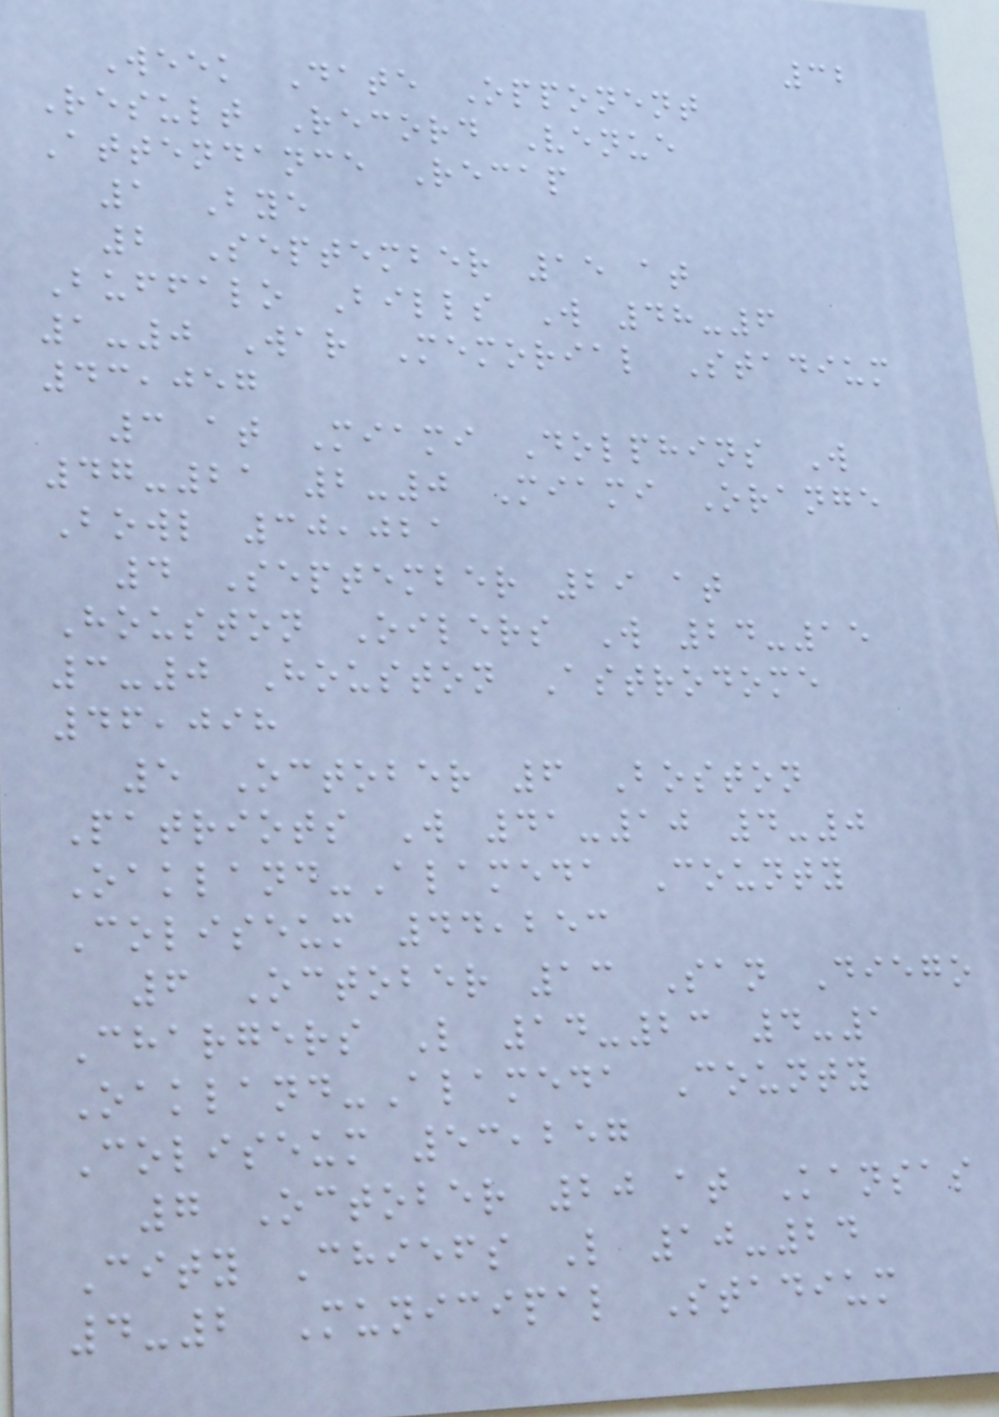32
Week Date Opponent
Result Record Venue
Attendance Recap
1 Bye
2 September 15 at
Buffalo Bills W 48-6
1-0 War Memorial Stadium
43,057
3 at Miami Dolphins W
47-21 2-0 Miami Orange
Bowl 30,021
4 September 29 at
Houston Oilers W 24-15
3-0 Houston Astrodome
46,098
5 October 6 Boston
Patriots W 41-10 4-0
Oakland-Alameda County
Coliseum 44,253
6 October 13 San Diego
Chargers L 14-23 4-1
Oakland-Alameda County
Coliseum 53,257
7 October 20 at Kansas
City Chiefs L 10-24
4-2 Municipal Stadium
